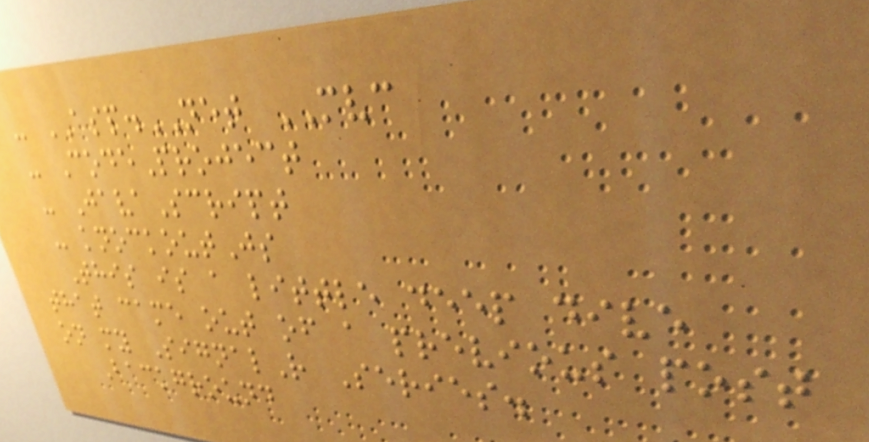- ASP.NET MVC
- CodeProject
- JavaScript
- knockoutJs
This is a little deep dive
that came out of a previous post
on my SignalR Series.
Background
